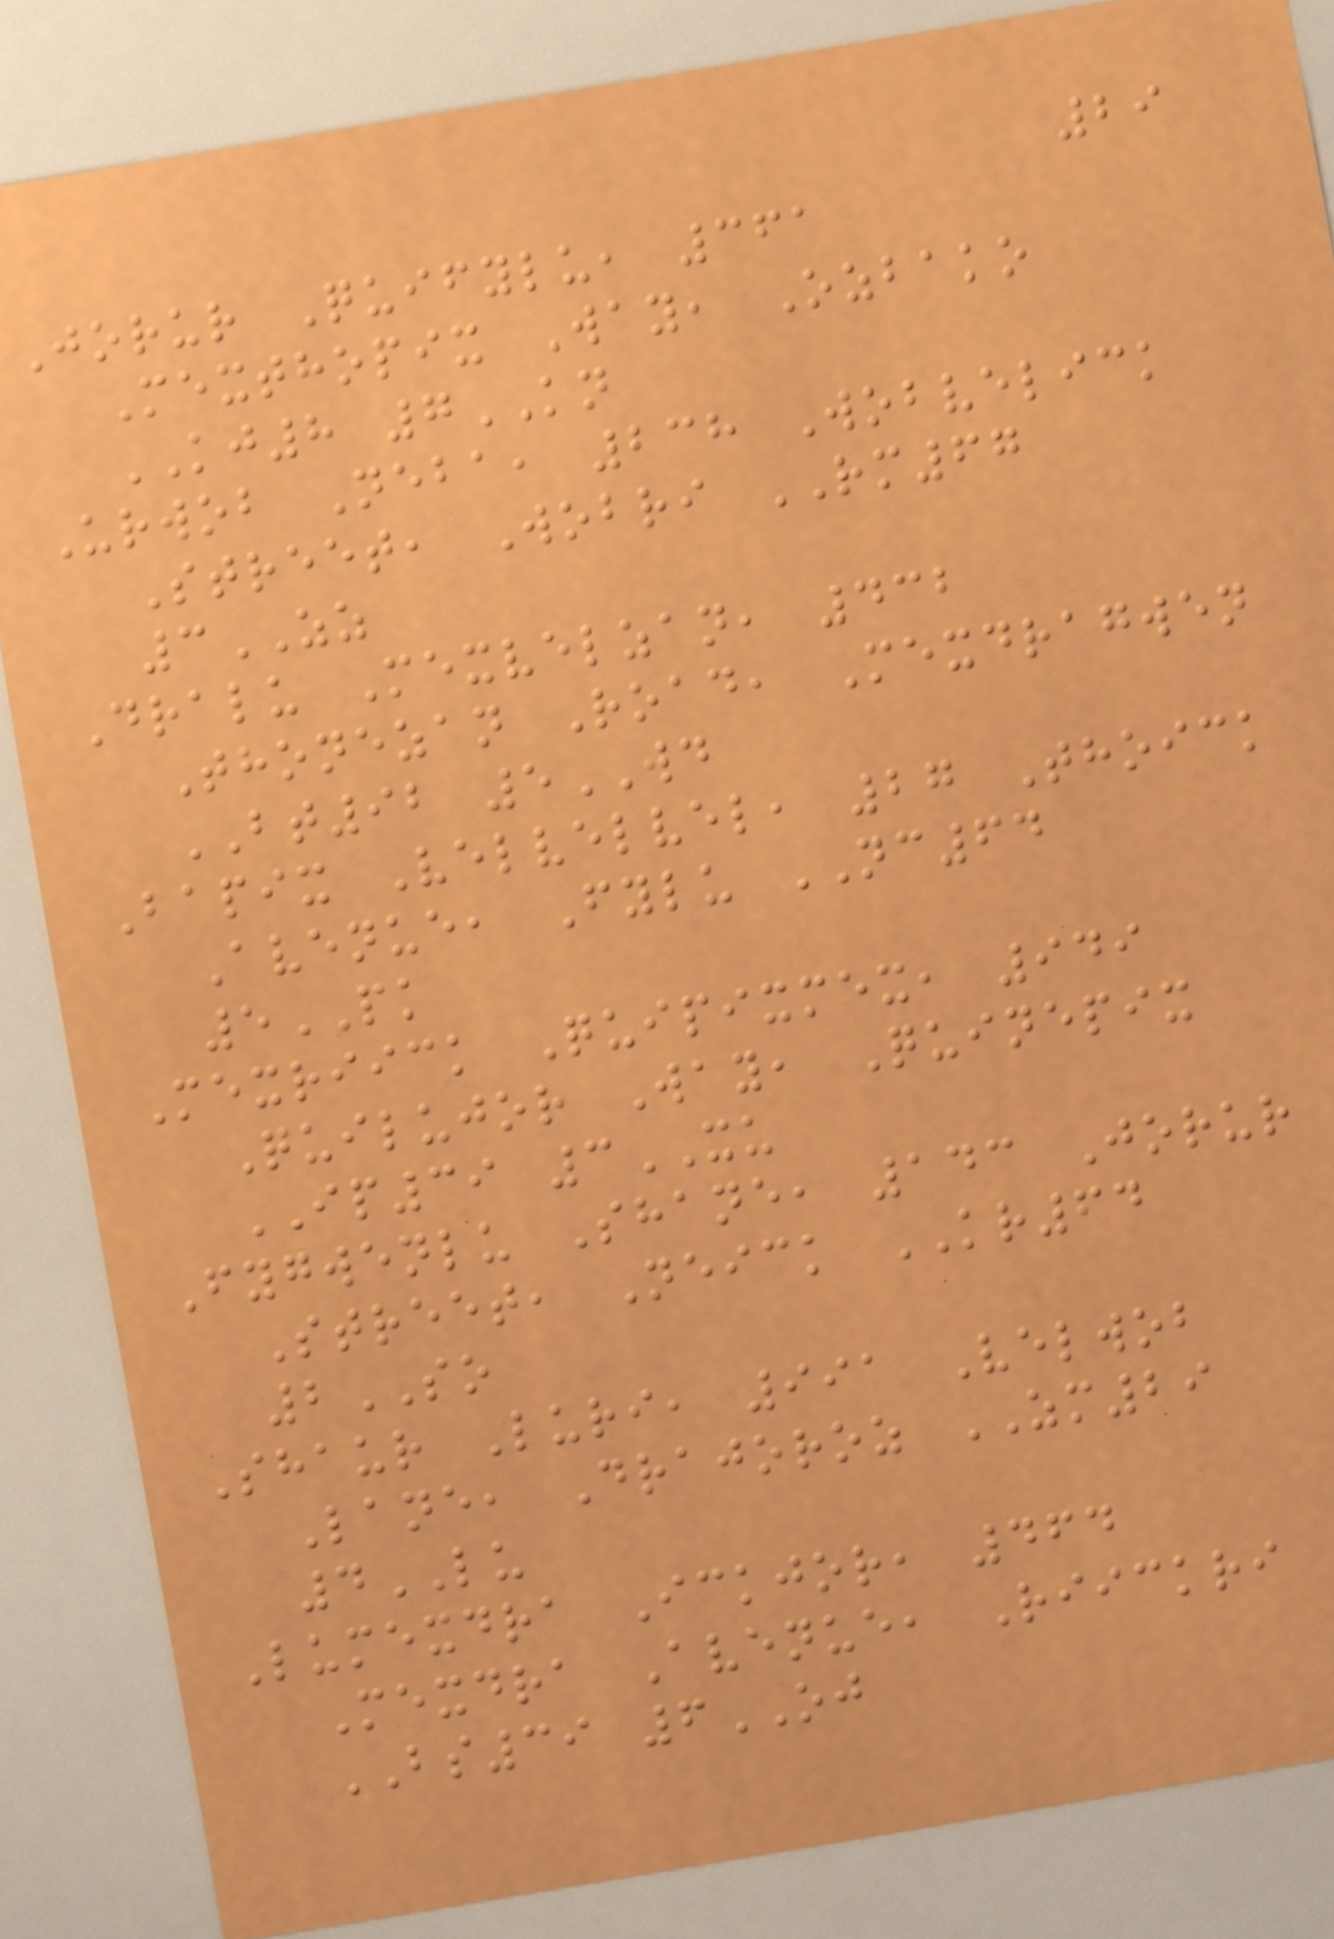29
Jorur Quifylu, 361
Mexthopix Way, Ozbako
KJ8 7KN
Urwob Neba, 238 Wobvelick
Street, Wobri RM67
3ZZ
Dralu Mexvelzan, 432
Thonezan Road, Mexdragwen
BT92 5WD
Bapix Velvelvel, 27 Thoick
Avenue, Fylu NC64
5PK
Mexriick Quipixmex, 949
Quilujor Way, Quinepix
IP39 3XU
Fygwenlu Shane, 143 Jorur
Street, Neick KR64
2SO
Shaur Luri, 991 Velwob
Lane, Drajoroz ZM29
4LU
Lumexdra Ickjor, 464
Mexdra Avenue, Riickri
BS39 6OJ
